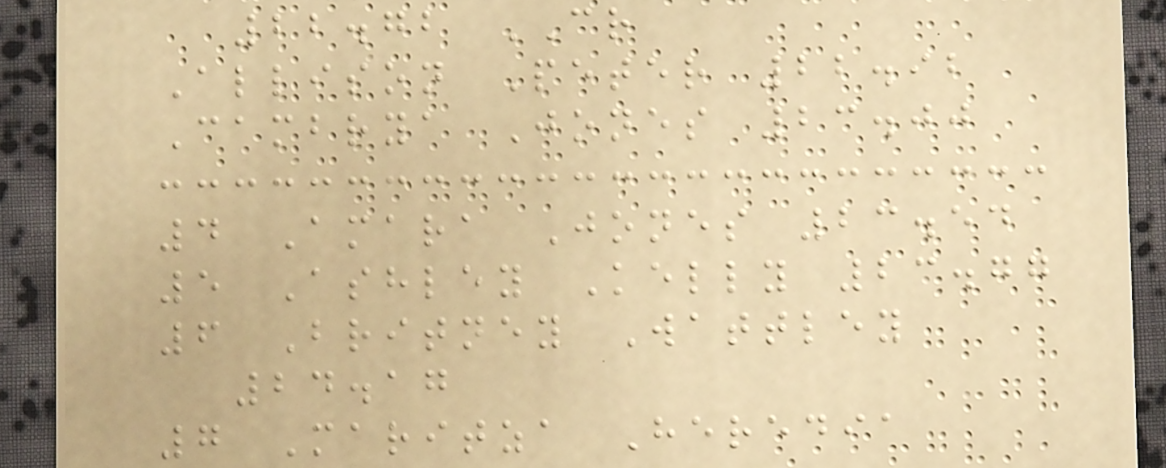22.72 CR
Allison Peter 22.92
Cambrya Jones 23.00
4 Amara Jones 23.54
5 Ashley Kelly 23.77
6 Britney Wattley
24.17
7 Maritza Heredia
